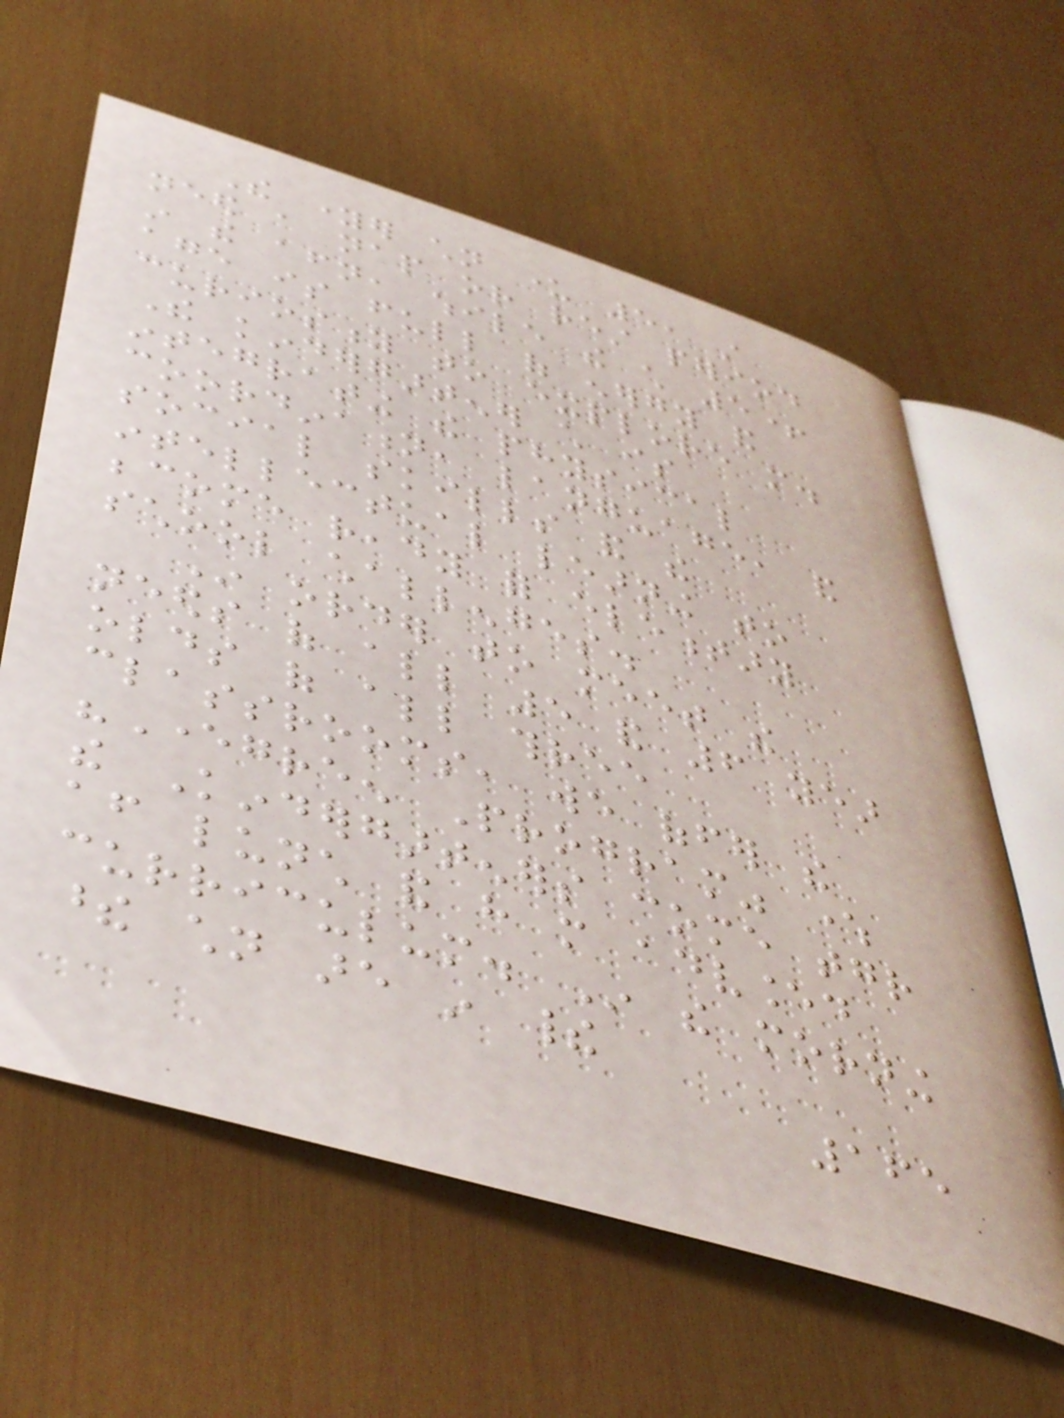The younger children under 5, still
need a nap or rest period
in the afternoon, while the child 5+
age is full of energy and
curiosity to explore more.
The kindergartener child is
integrating the physical
coordination, language, and
social skills and the
intellectual learning to
become ready for elementary
school challenges.
In order to meet the
needs of all 5 and 6 year
olds of all three
classrooms, we offer the
"Evergreen Program" where
the Kindergarteners come together
after lunch and have more advanced
curriculum. In the morning
these children are in their
165
